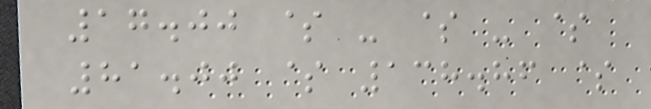17.00 $ - $ - $
81.00 $ 138.86 $
